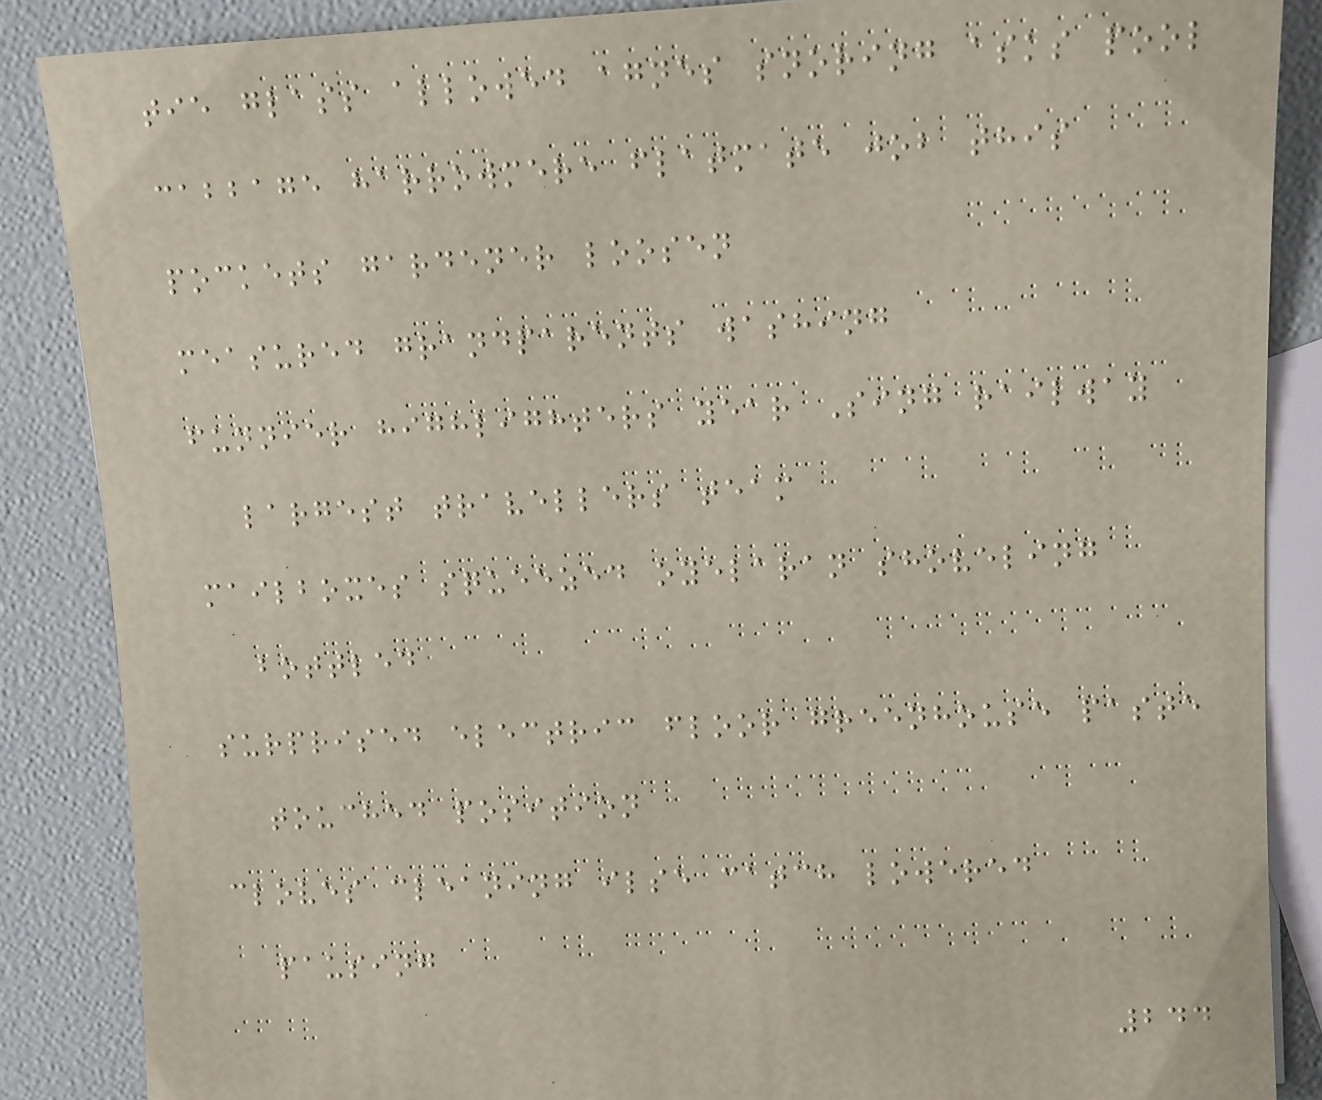tie glass allowed agnes snoring asks pool
cabbage harrowmere flatmate job this
pockets gardener loosen
measured grandparents washing
funnier highlighters year Sing railway
largest travellers team
mailboxes squeezed oyelaran shoveling
bottled
surprised electric floor greenhouse paste
touched position
cloves cleaning ilse catch lowered
pausing
244
